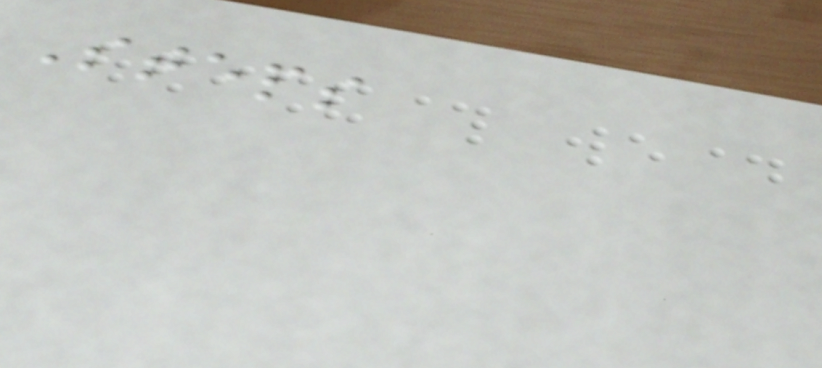Steps
